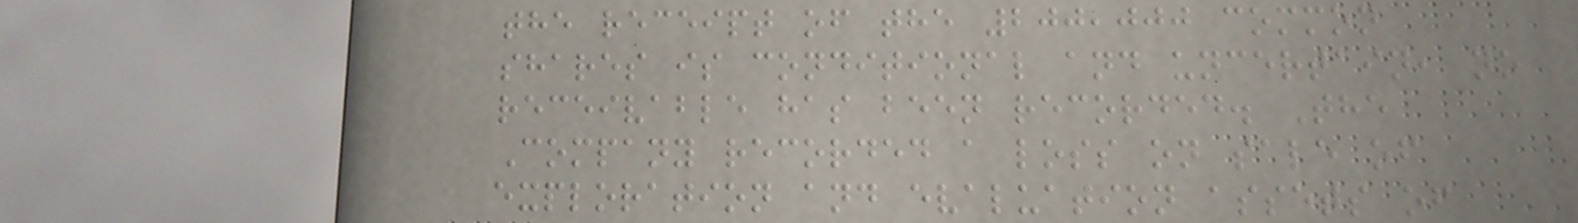the receipt of the 200,000 common
shares is conditional and uncertain, no
receivable has been recorded. The
Company recorded a loss on sale of
exploration and evaluation assets of
